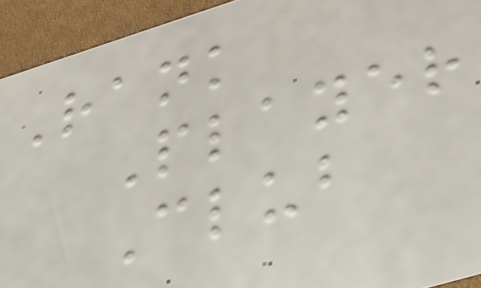Rank
Player
Club
